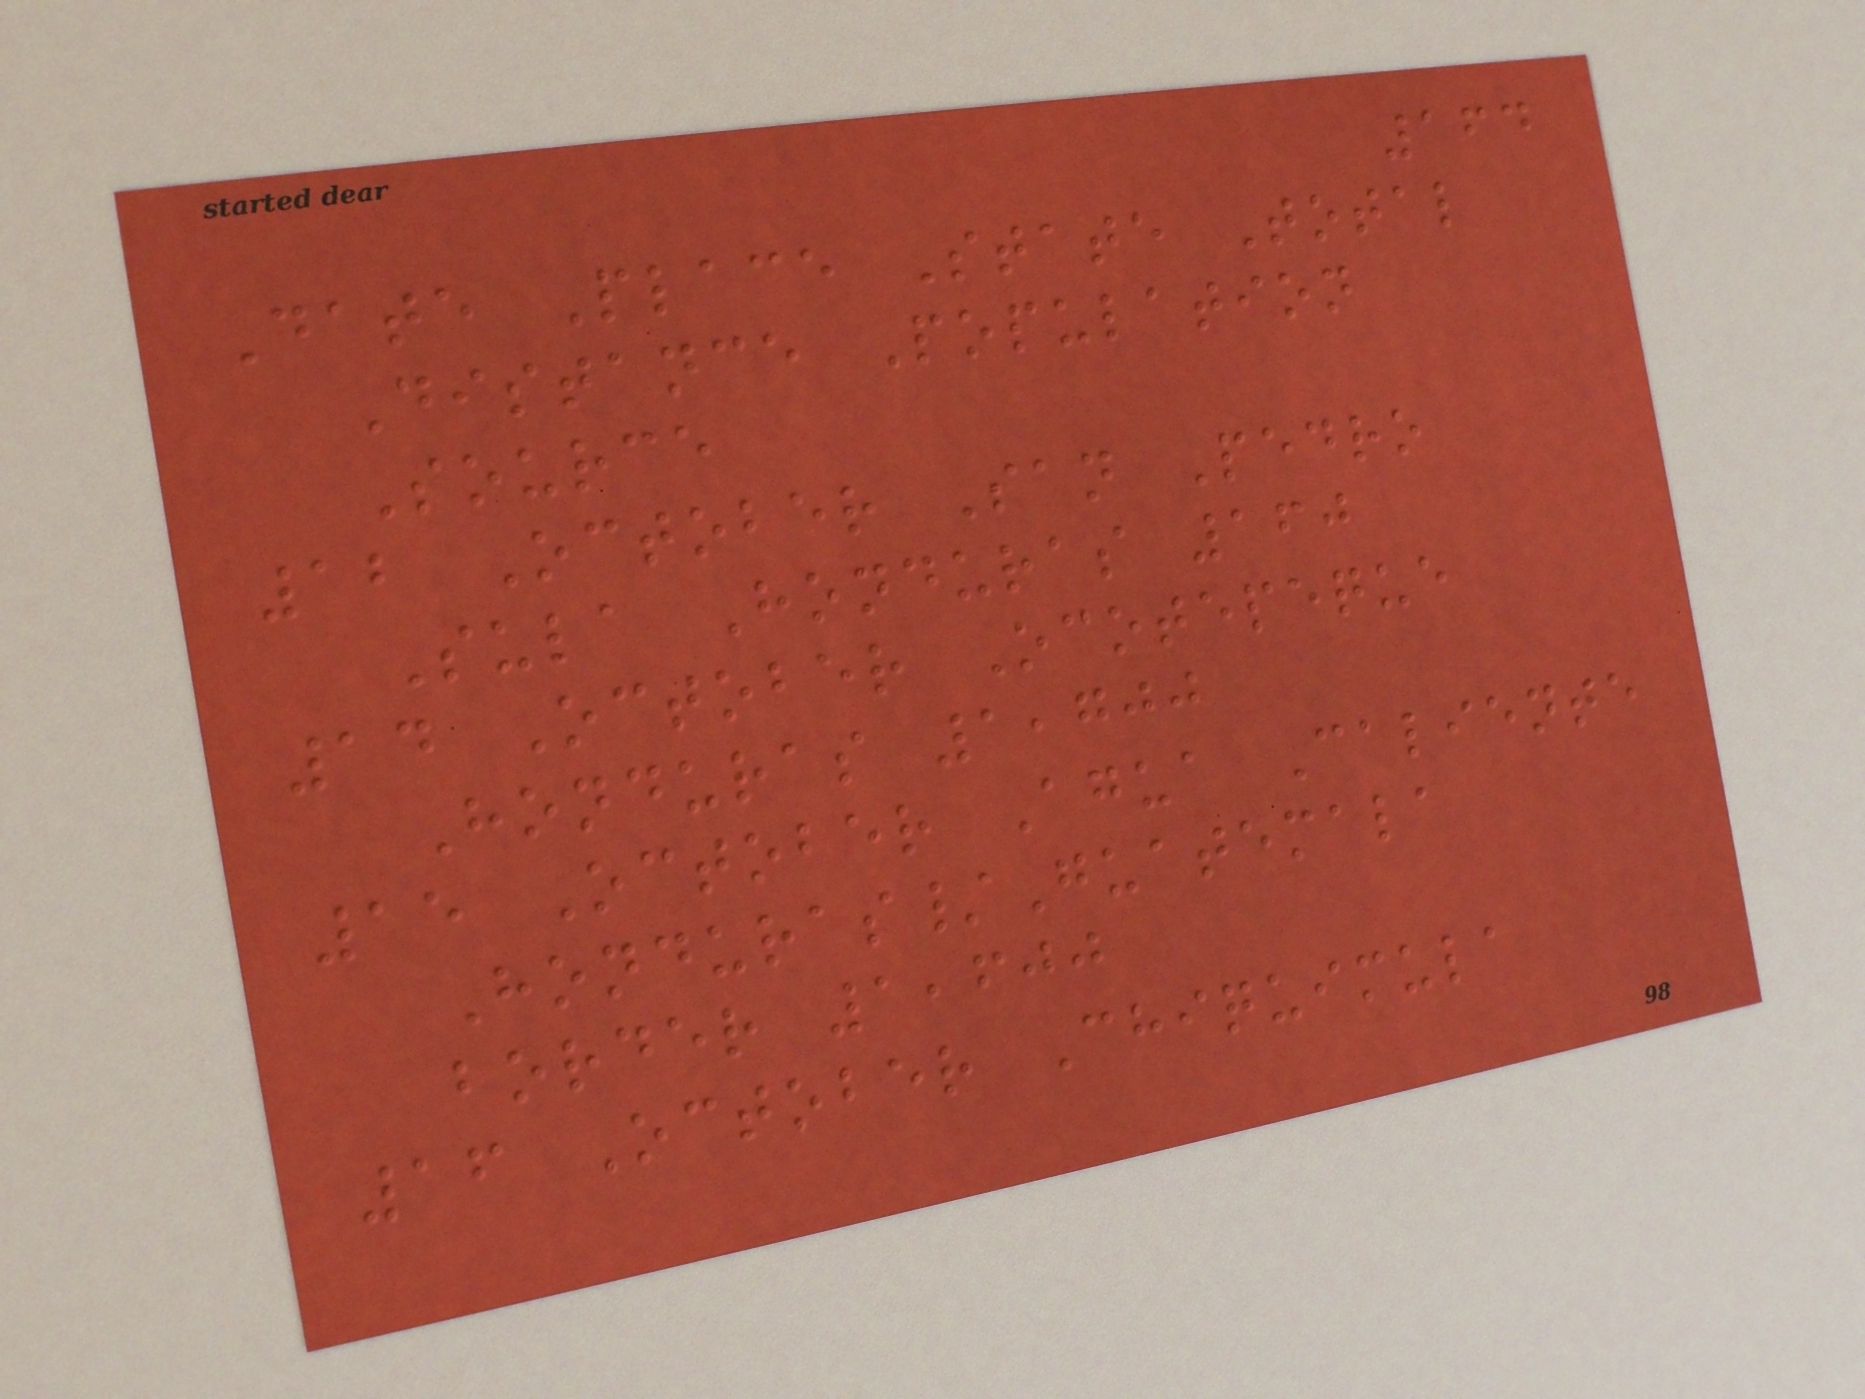164
Date Place State Total
Distance Population
Source
12 October San Pedro
Sula Honduras 160
14 October Ocotepeque
Honduras 1,700
15 October Agua Caliente
Honduras/Guatemala
border 1,600
16 October Chiquimula
